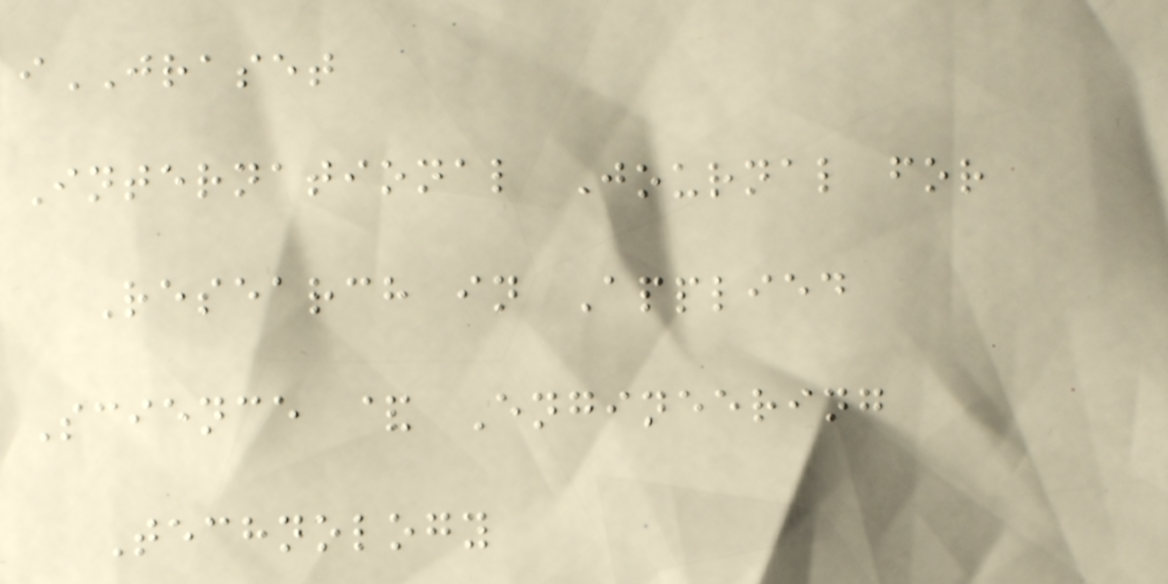iJRASET
International Journal for
Research in Applied
Science & Engineering
Technology
